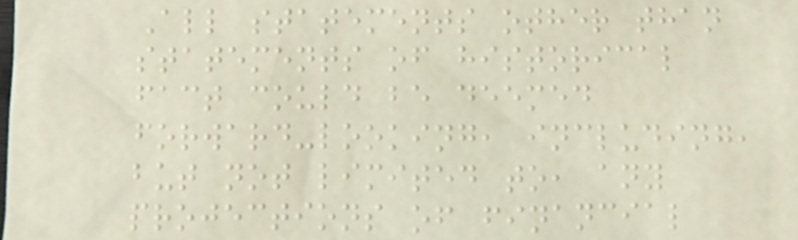All statements other than
statements of historical
fact could be deemed
forward-looking, including,
but not limited to, any
projections of financial
